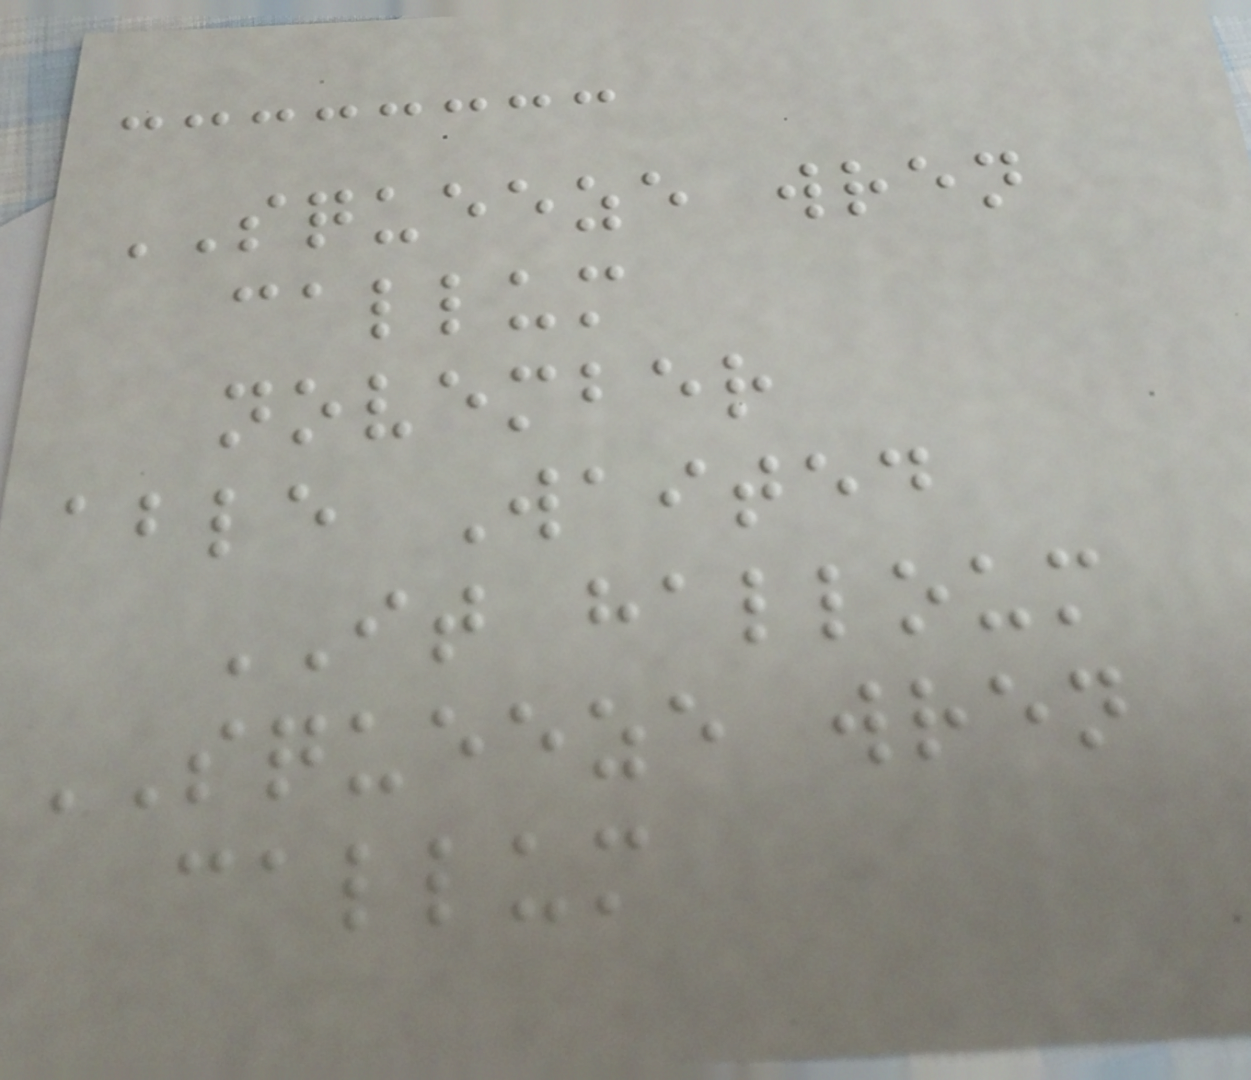SQUEEZE wren
callum
november
able Waited
IT halloum
SQUEEZE wren
callum
